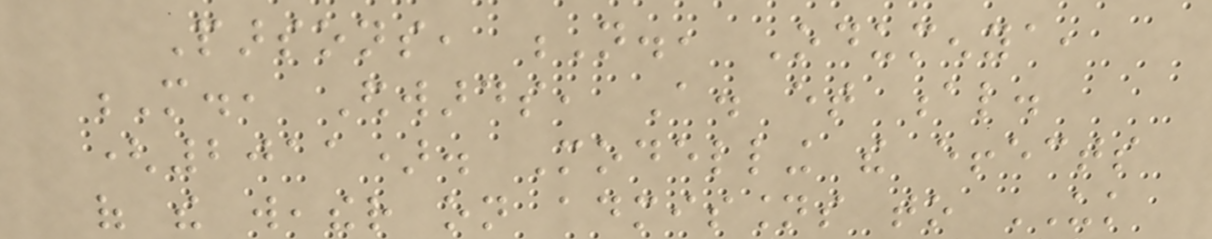Parsons, N., Odumenya,
M., Edwards, A. et al.
(2011). Modelling the effects
of the weather on admissions to UK
